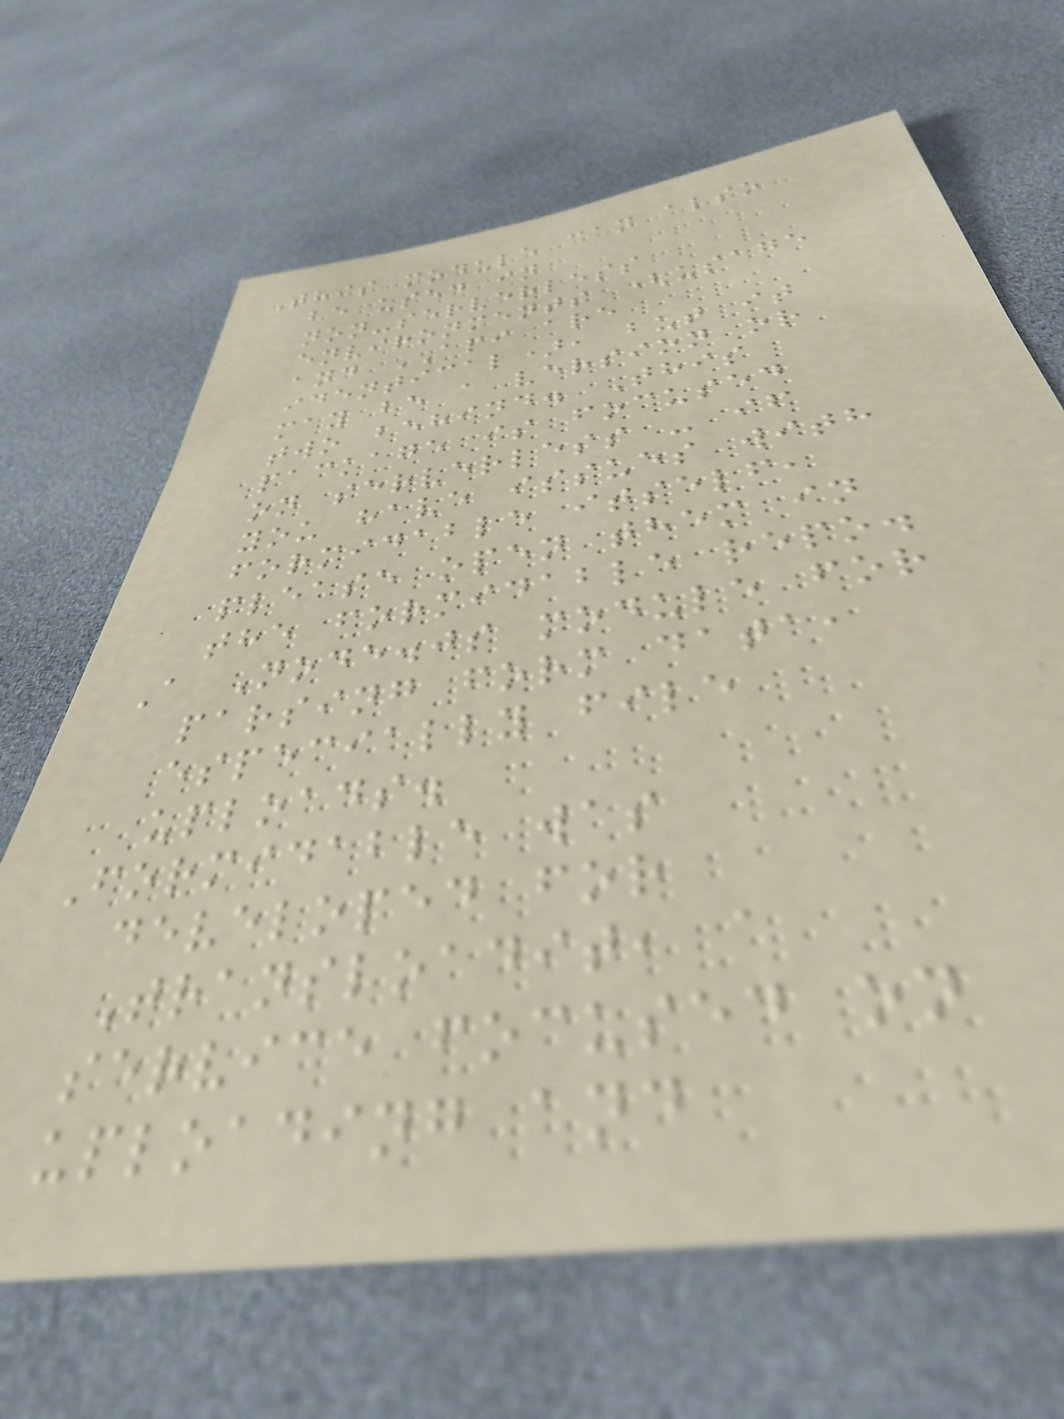This module can also
be used in
non-serverless
environments (usage
and API are
identical), but it
may be a version or
two behind. This
package is focused
on serverless - if
you have issues with
formidable itself,
please open them in
the formidable repo.
A Node.js module for
parsing form data,
especially file
uploads.
Formidable was
developed for
Transloadit, a
service focused on
uploading and
